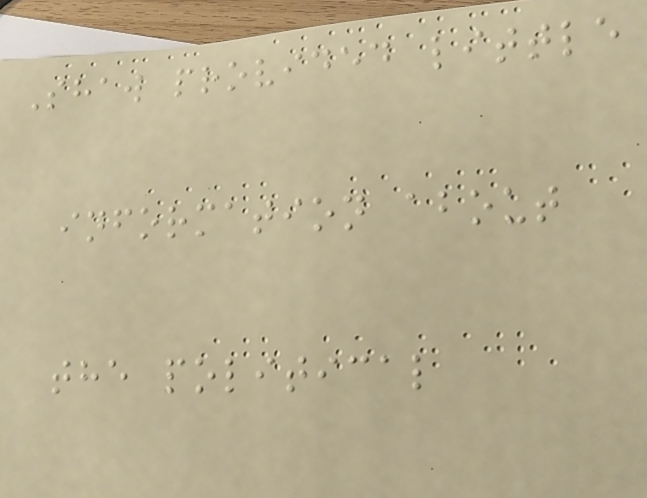Shaw provided little
information about
the political
